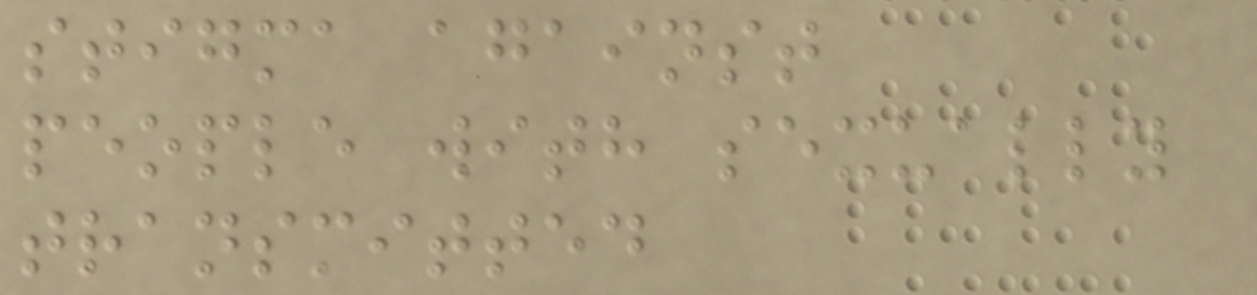stigma against
people with sexually
transmitted
